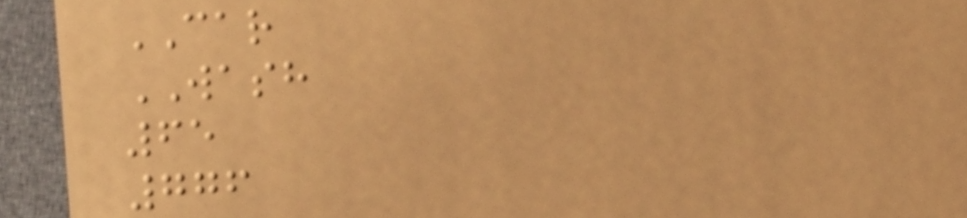CAR
WASH
65
776
